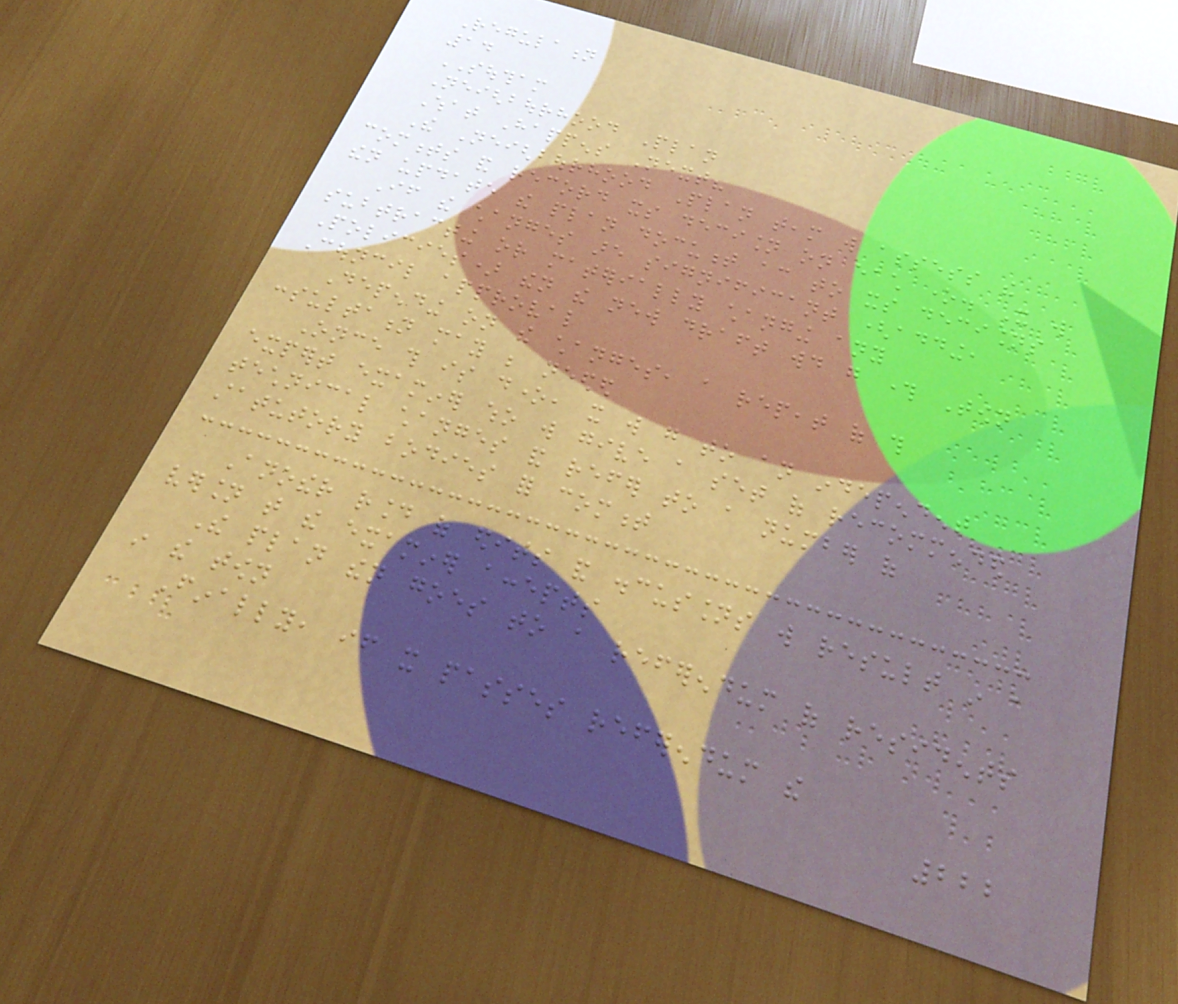Regulation
14
SOUTHAM
Neighbourhood Plan
What Happens Next?
The Neighbourhood Plan team will assess the
comments and record its decision on each one. It will
then update the plan document according to its decisions
If the changes are significant (adding,
subtracting or materially changing any
Policies) then the new draft would go through Town
Council approval
Depending on the changes, a repeat of this
consultation may be needed
Once this is done, it will go to an independent
expert examiner who will give a set of recommended
technical changes and refer to a number of
statutory bodies for comment
Another round of edits and discussions will result in a
version that the examiner accepts
The plan then goes to a referendum of residents
in the town
Finally, if it passes referendum the
222
